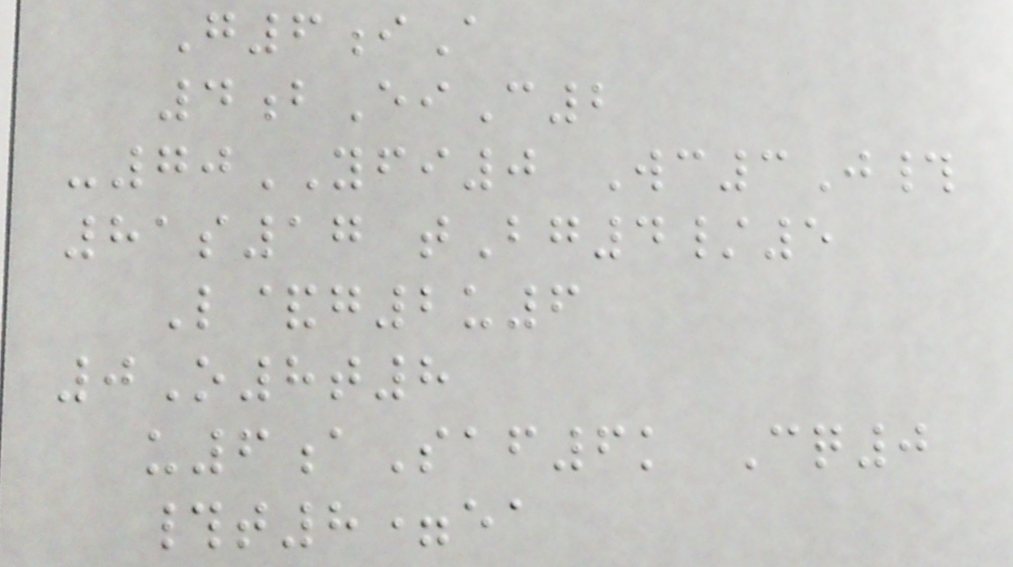G6iA
4bEiC2
-70YFI0 Wc3J#
81s17 tBg4/5
L&g2u6
0O8t8
u6aSaf6k Cq0
#t8=ea
